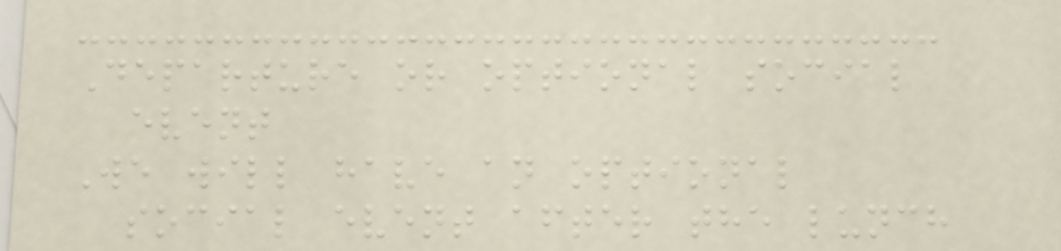Departure or optional social
event
We will have an optional
social event after the lunch
